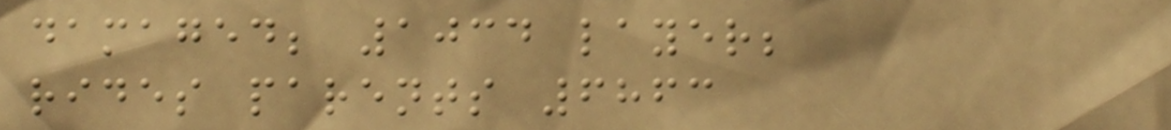damaged; 1034 layer;
rides parents 6863
